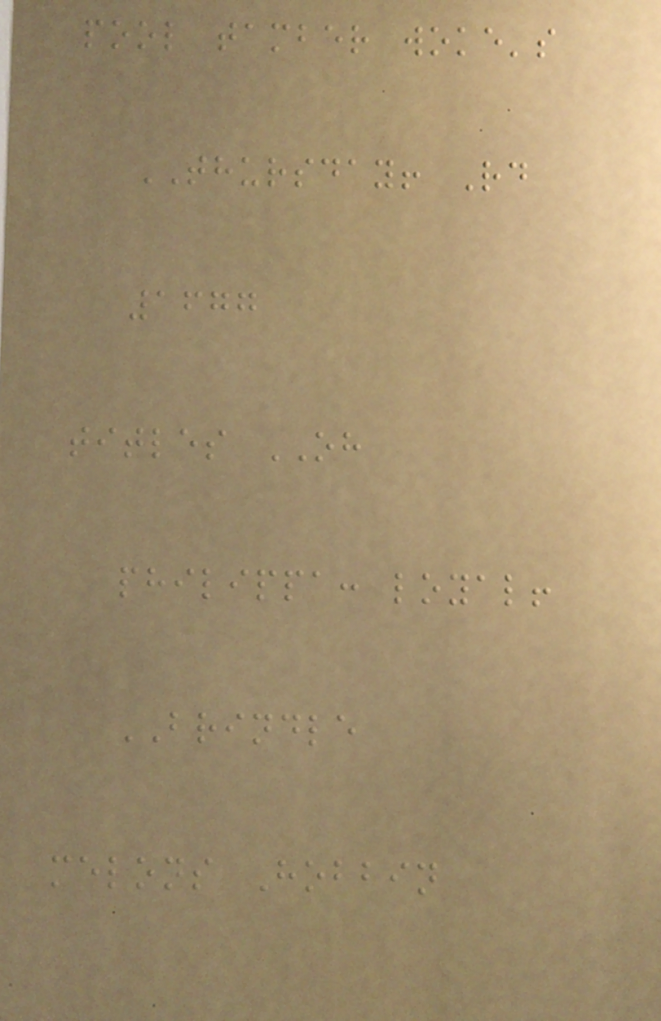pool tamber woke's
THURSDAY! Rd
1677
titles OH
philippa: loyal!
BRINDLE
melons Hobbin
